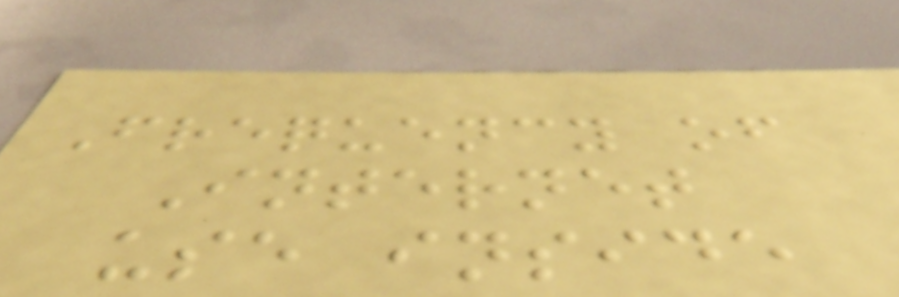Frequency of
Internet
use inside
